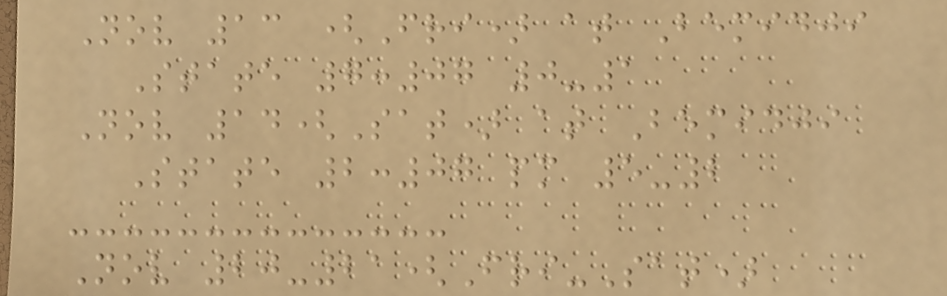Nov 13 (Fri) at Bemidji
State 7:07 0-1
Nov 14(Sat) at Bemidji
State 2:07 pm 5-2
Nov 20-21(Fri-Sat)
